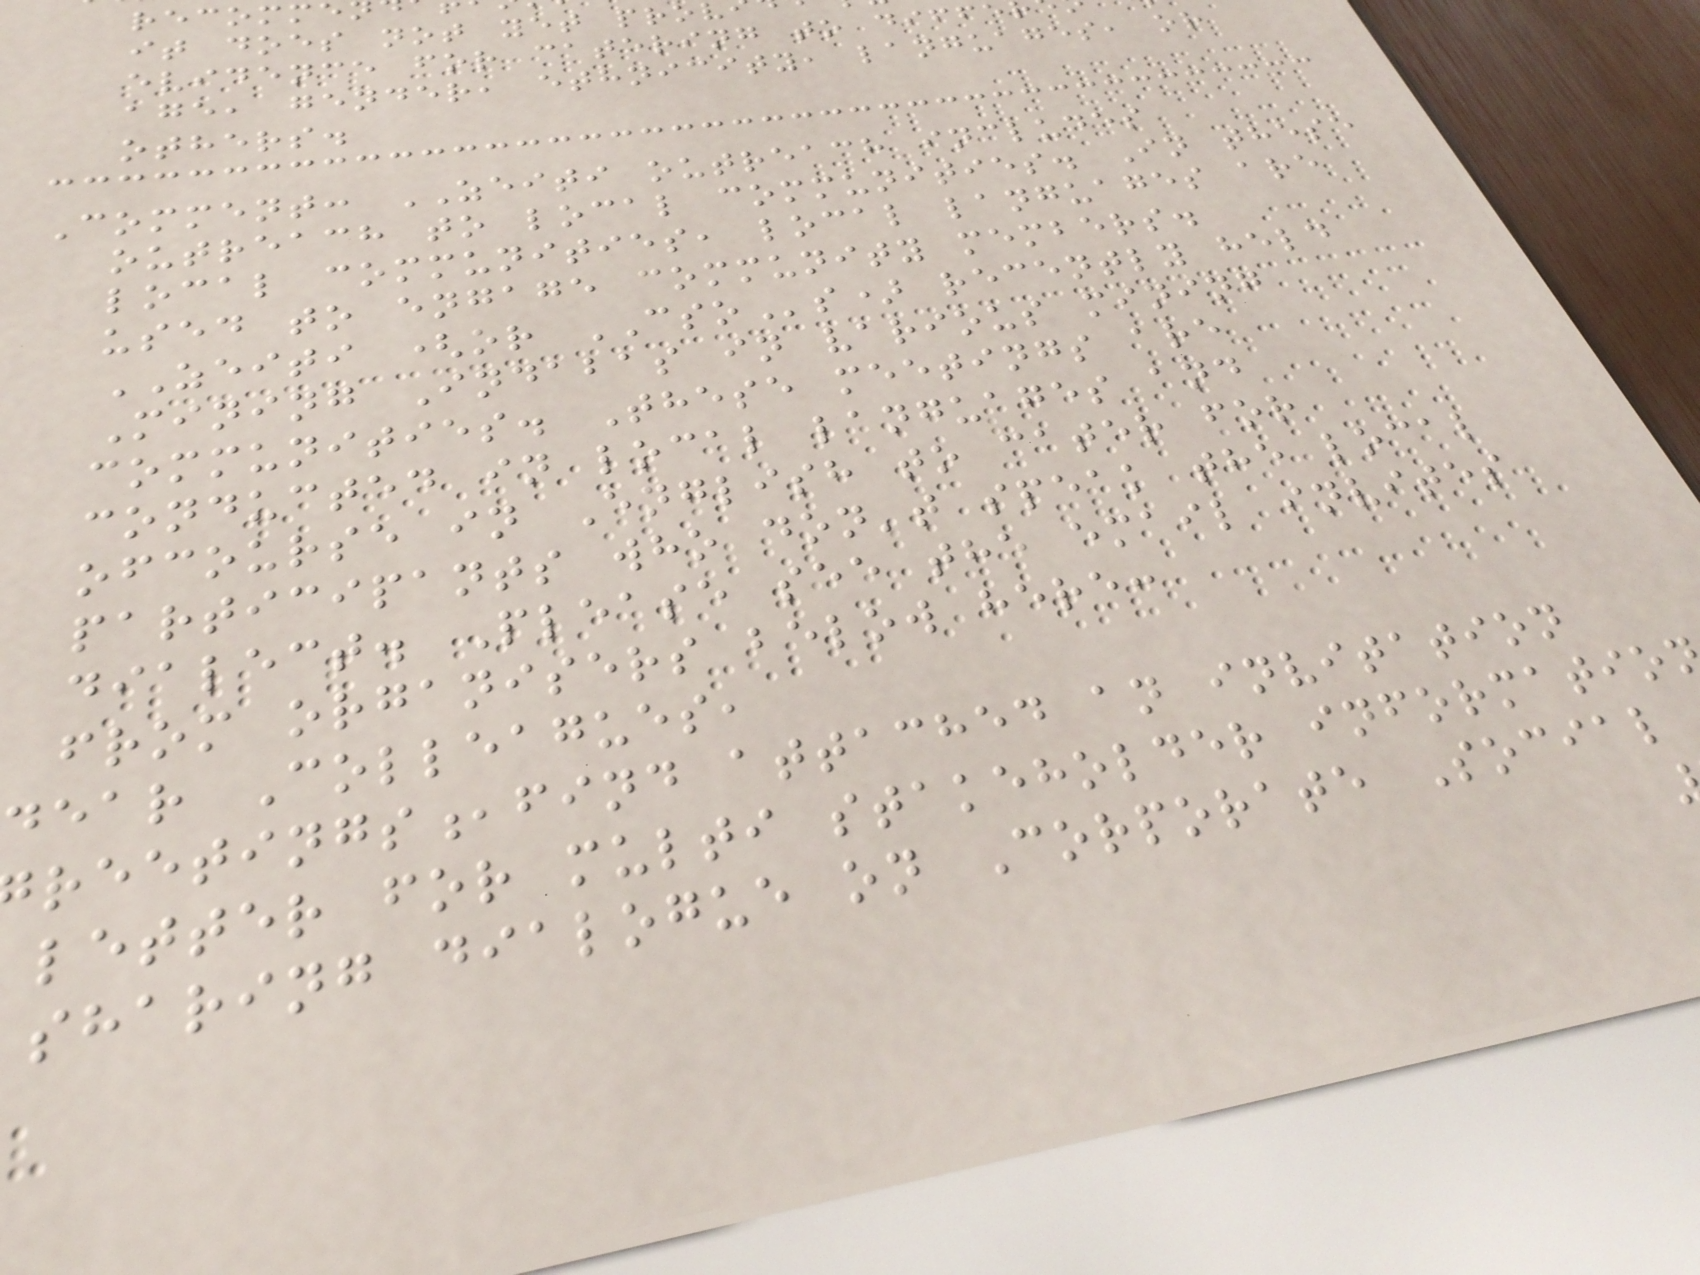it does not yet pro
evidence for catering to diffe
age, gender, ethnicity, languages, or
others.
Comment: ZEITI outreach includes
outreach to local communities. In these
local communities, local languages are
used to engage community members.
ZEITI (or CSOs) recently held
Mining Indabas in various mining
communities. These meetings are
conducted in local languages and
ofcourse in English to cater for
participants who don't speak the local
dialect. Please see the email invites
from organisers below here:
dear Colleagues,
reetings,find attached an invitation
letter for multi stakeholder informatio
sharing dialogue on Corporate Social
